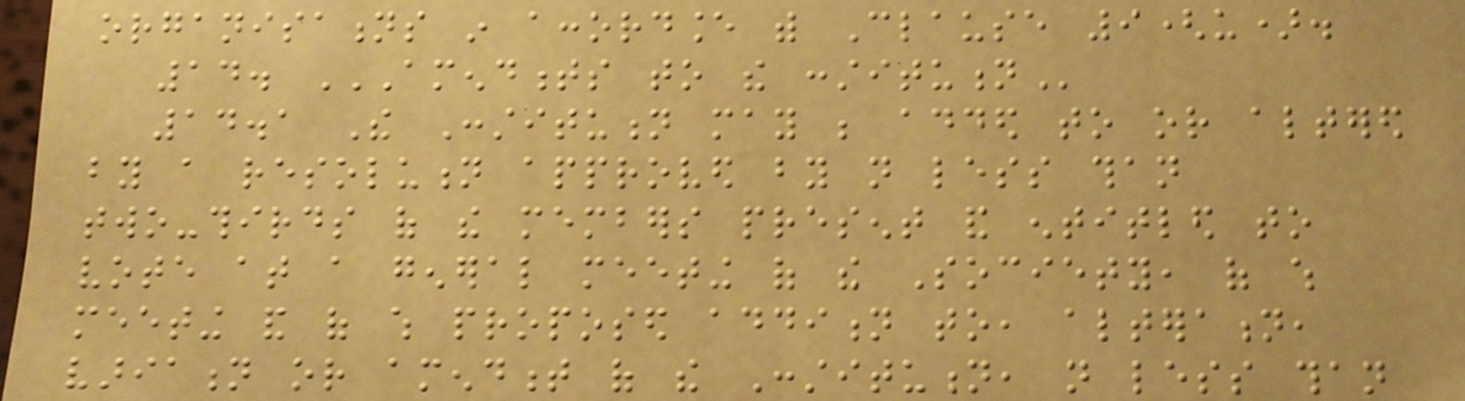organisations in accordance with Clause 9(u).
14. AMENDMENTS TO THE CONSTITUTION
14.1 The Constitution may be added to or altered
by a resolution approved by not less than
two-thirds of the members present and entitled to
vote at a general meeting of the Society, of which
meeting and of which proposed addition to, alteration,
variation or amendment of the Constitution, not less than
